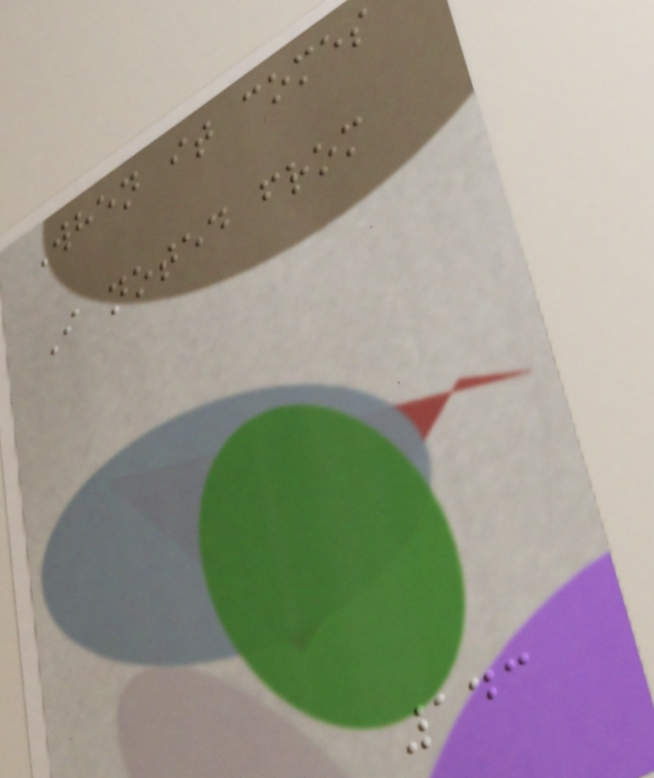When it comes
I noted from
143
